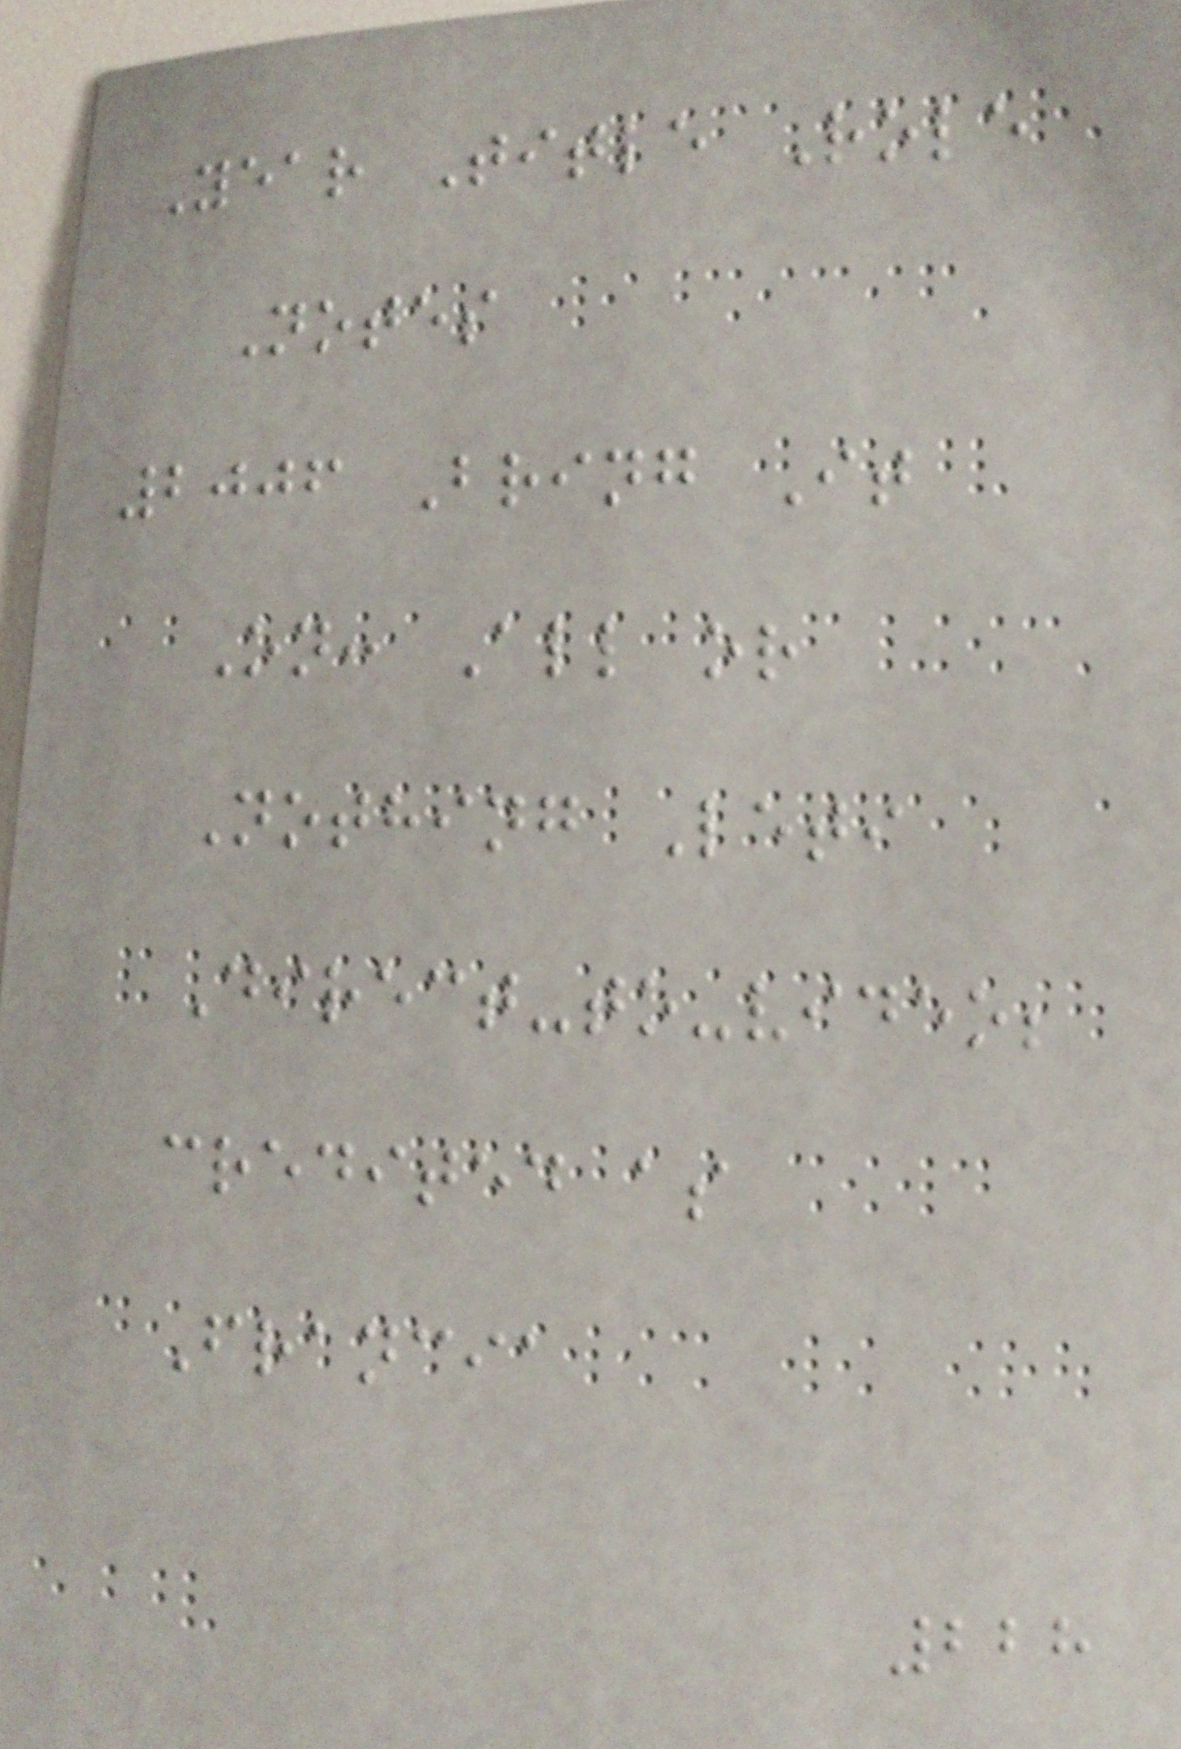Year Title Role
Notes
2006 Bring It
On: All or
Nothing Leti
Direct-to-video;
credited as
Francia
228
